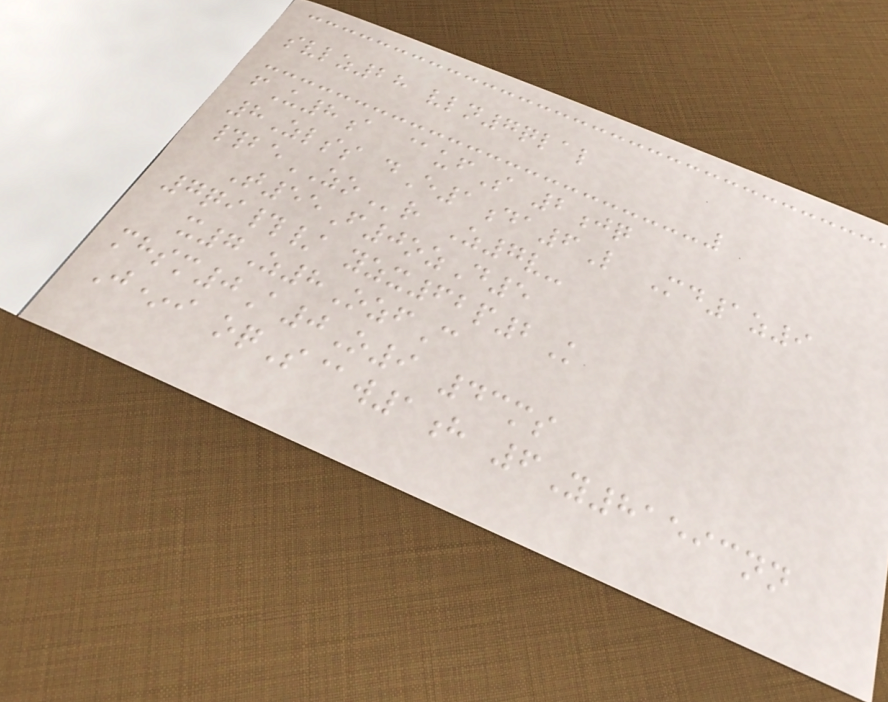svlz28 vln7qlal
fU8a @ufS 2jq
8Zlss dE1da6L Md1z9
#beZOr Z7v-
T55F0ozD5
7qi#/ yzx62p2K
x7Z8OzfC
mhsm0A0O9 43ms
J*i oqS@w1h 6Y81593nn
